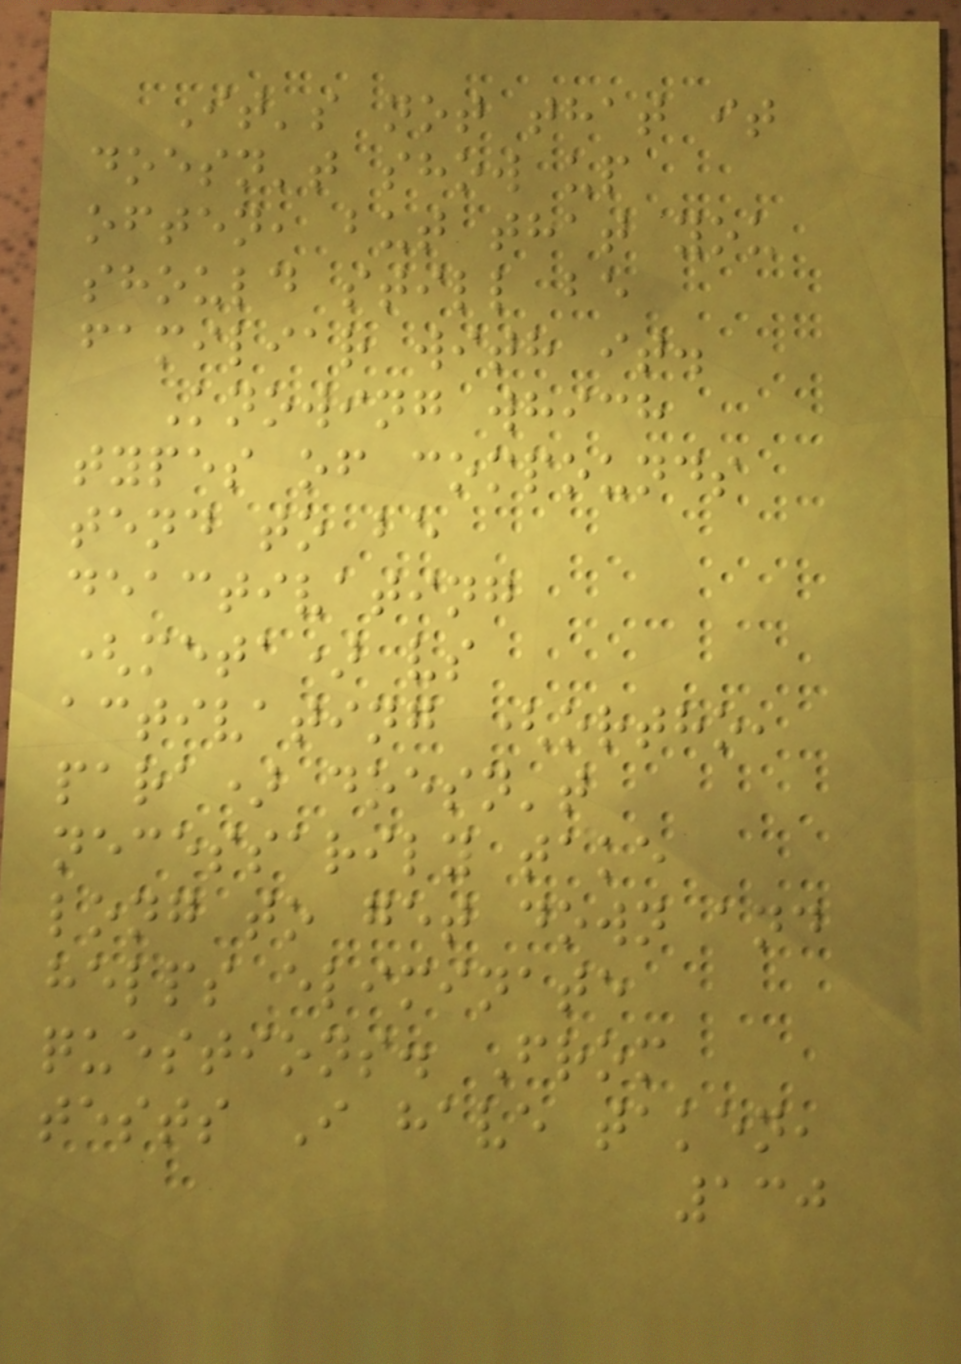It's not that it
doesn't show up
often, but that you
should still be
familiar with it.
Knowing which
types of compounds
tend to be
deactivating
(meta) vs
activating (ortho,
para) doesn't
necessarily take
long to get down and
helps eliminate
questions. From
tests I have taken,
130
